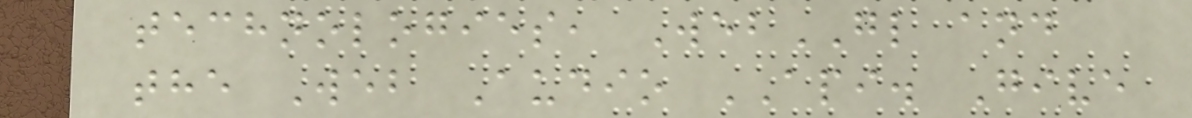technologies, WebGL and
the Web Audio API. Give
